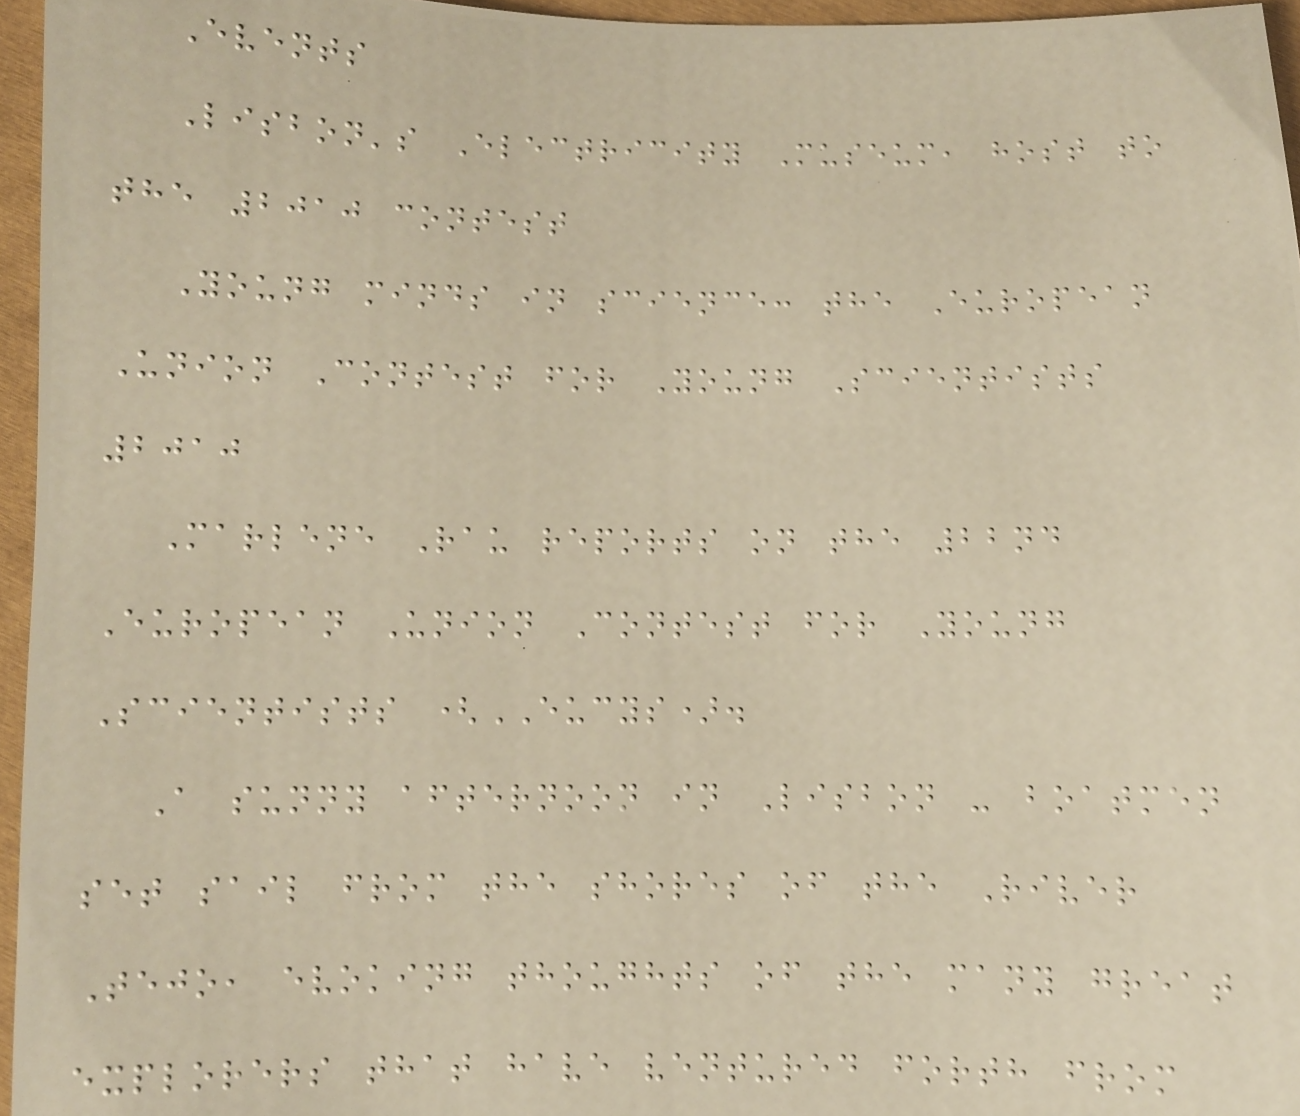Events
Lisbon's Electricity Museum, host to
the 2010 contest
Young minds in science: the European
Union Contest for Young Scientists
2010
Marlene Rau reports on the 22nd
European Union Contest for Young
Scientists (EUCYS).
A sunny afternoon in Lisbon - boatmen
set sail from the shores of the River
Tejo, evoking thoughts of the many great
explorers that have ventured forth from
